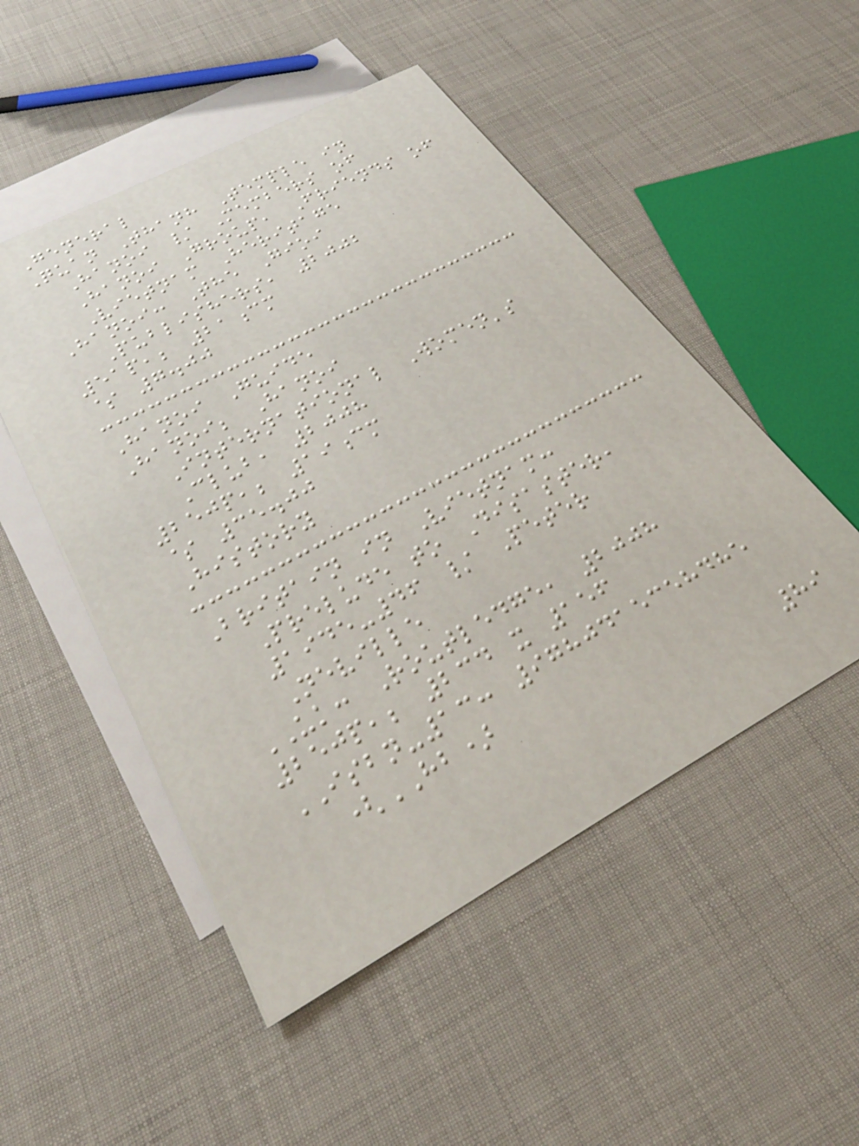General
Quan Thanh Temple in
Hanoi / Members of
Hanoi Group, Friends of
Vietnam Heritage
Hanoi: The Gioi
Publishers, 2002
51p,; 21cm
$ 7.00
Hanoi Guide
Hanoi; Hanoi
International Women's
Club, 2008
250p,; 19cm
$ 35.00
History
Britain in Vietnam:
Prelude to Disaster,
1945-46 / Peter
Neville
UK: Routledge, 2008
250p,; 234 x 156
ISBN-13: 9780415358485
(HB)
89
